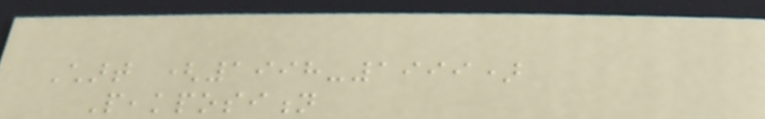Chart (1998-1999)
Peakposition
